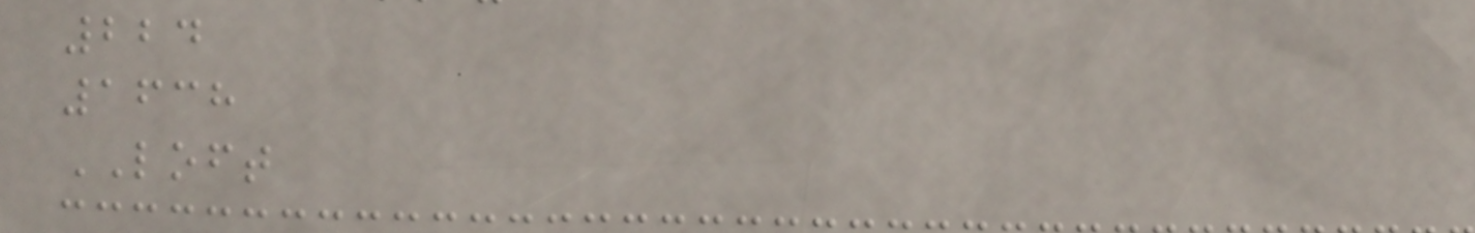224
1638
LOFT
